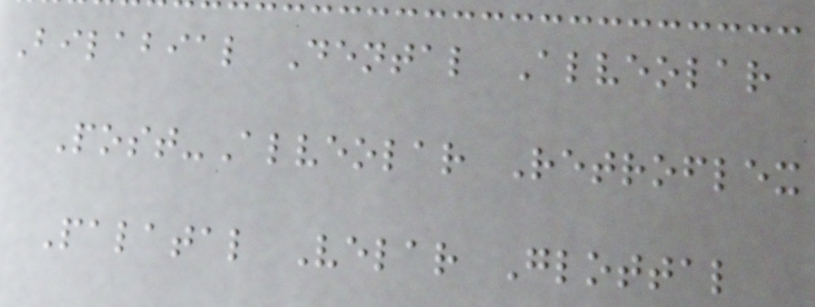Bilabial Dental Alveolar
Post-Alveolar Retroflex
Palatal Velar Glottal
